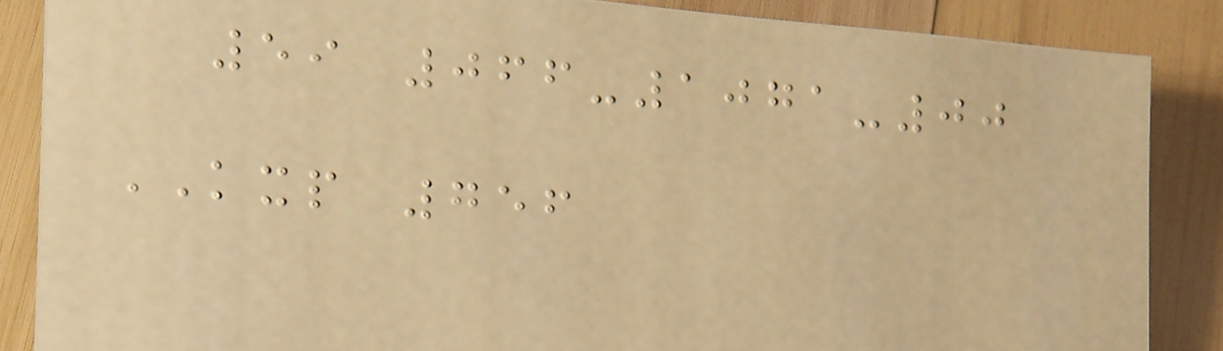59 066-1071-00
KXP 756
